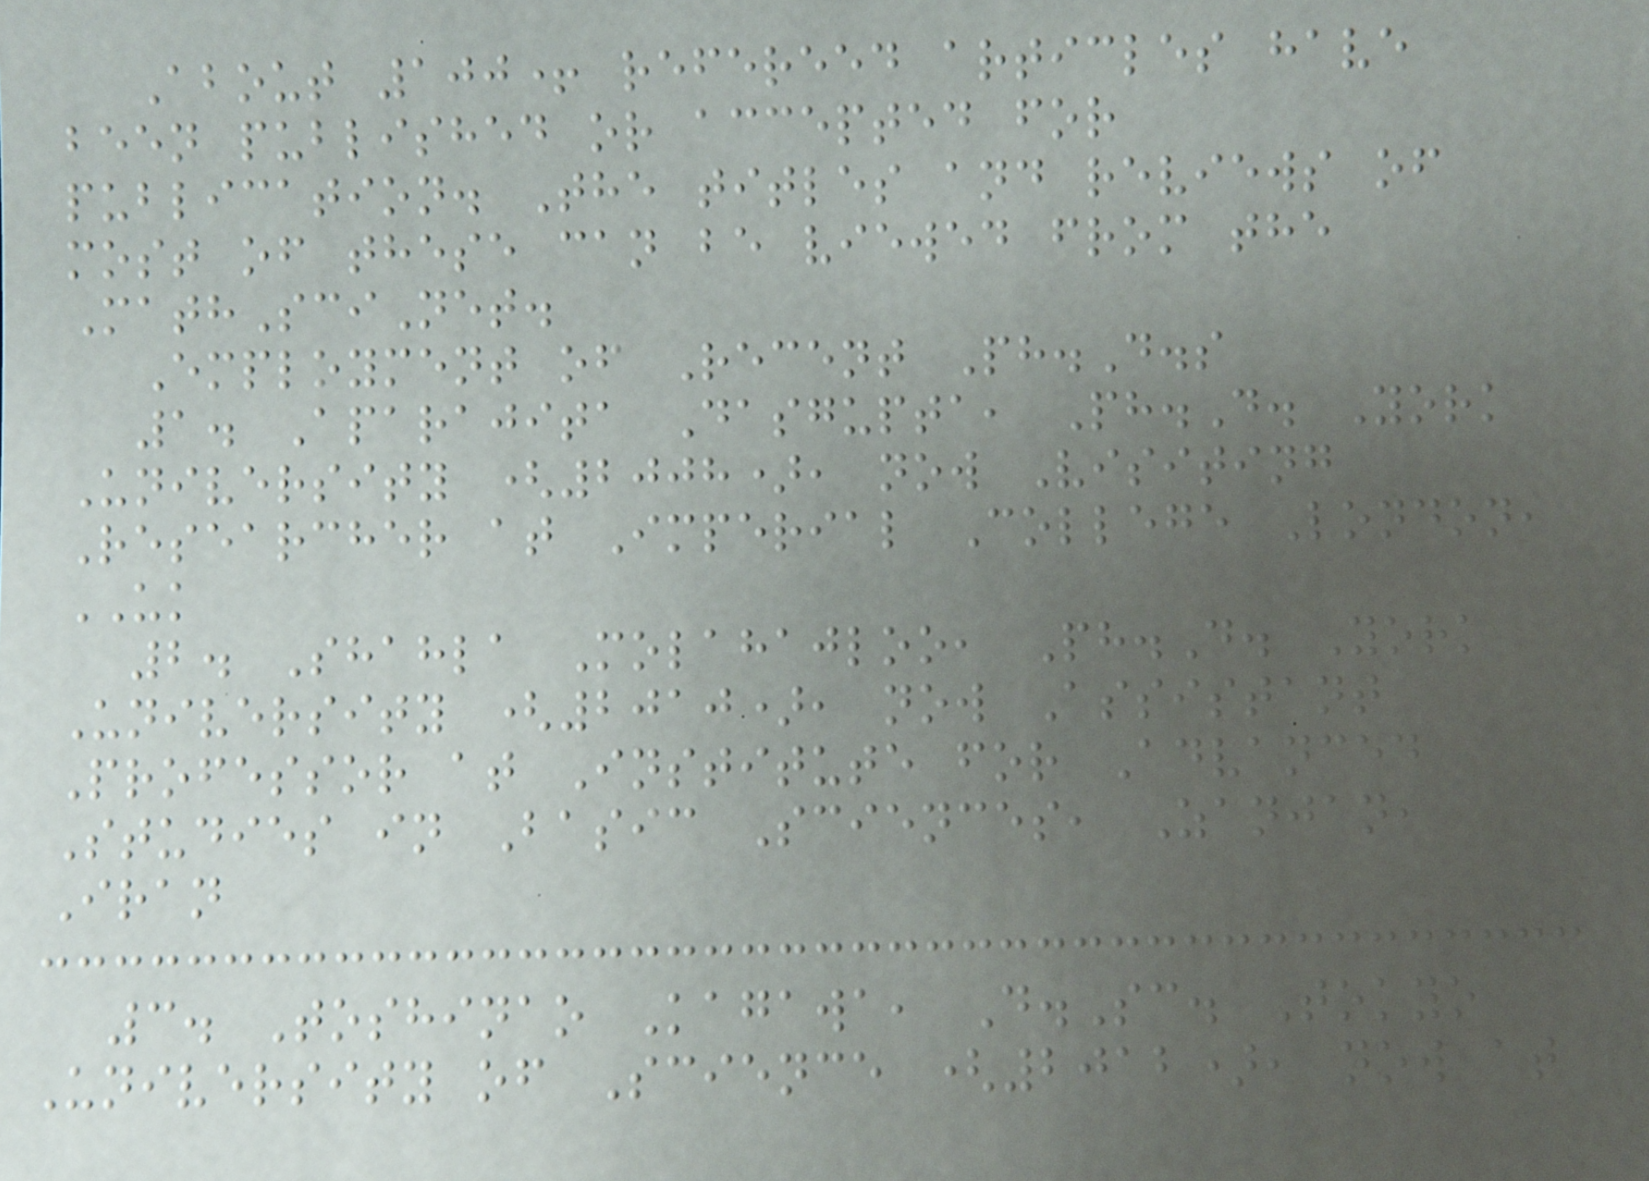About 100+ refereed articles have
been published or accepted for
publication. The titles and reviews of
most of these can be viewed from the
MathSciNet.
Employment of Recent Ph.D.s
1. Aparajita Dasgupta, Ph.D. York
University (2008), now Visiting
Researcher at Imperial College London,
UK
2. Shahla Molahajloo, Ph.D. York
University (2010), now Assistant
Professor at Institute for Advanced
Studies in Basic Sciences, Zanjan,
Iran
3. Toshinao Kagawa, D.Sc. Tokyo
University of Science (2012), now at
